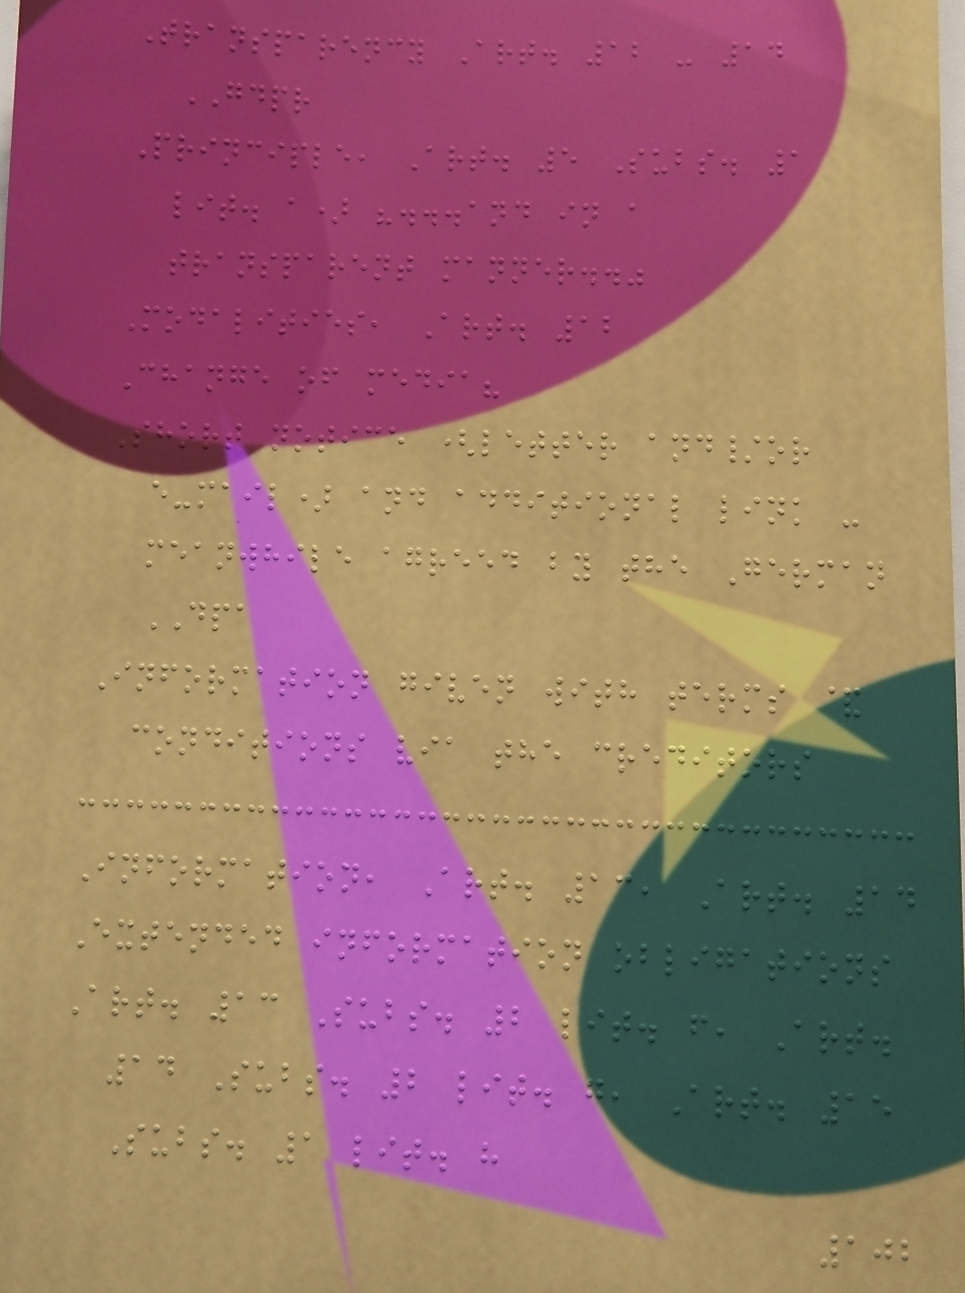Transparency Art. 12 - 14
GDPR
Principle, Art. 5 Subs. 1
lit. a) "...and in a
transparent manner.."
Modalities, Art. 12
Change of media?
Short notice (letter and/or
e-mail) and additional link -
meanwhile agreed by the German
DPA
Information given with terms &
conditions via the creditors
Information, Art. 13, Art. 14
Extended information obligations
Art. 13 Subs. 2 lit. f, Art.
14 Subs. 2 lit. g, Art. 15
Subs. 1 lit. h
102
